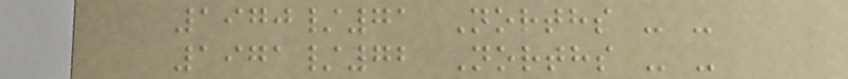1970/71 Norths - -
1971/72 Norths - -
